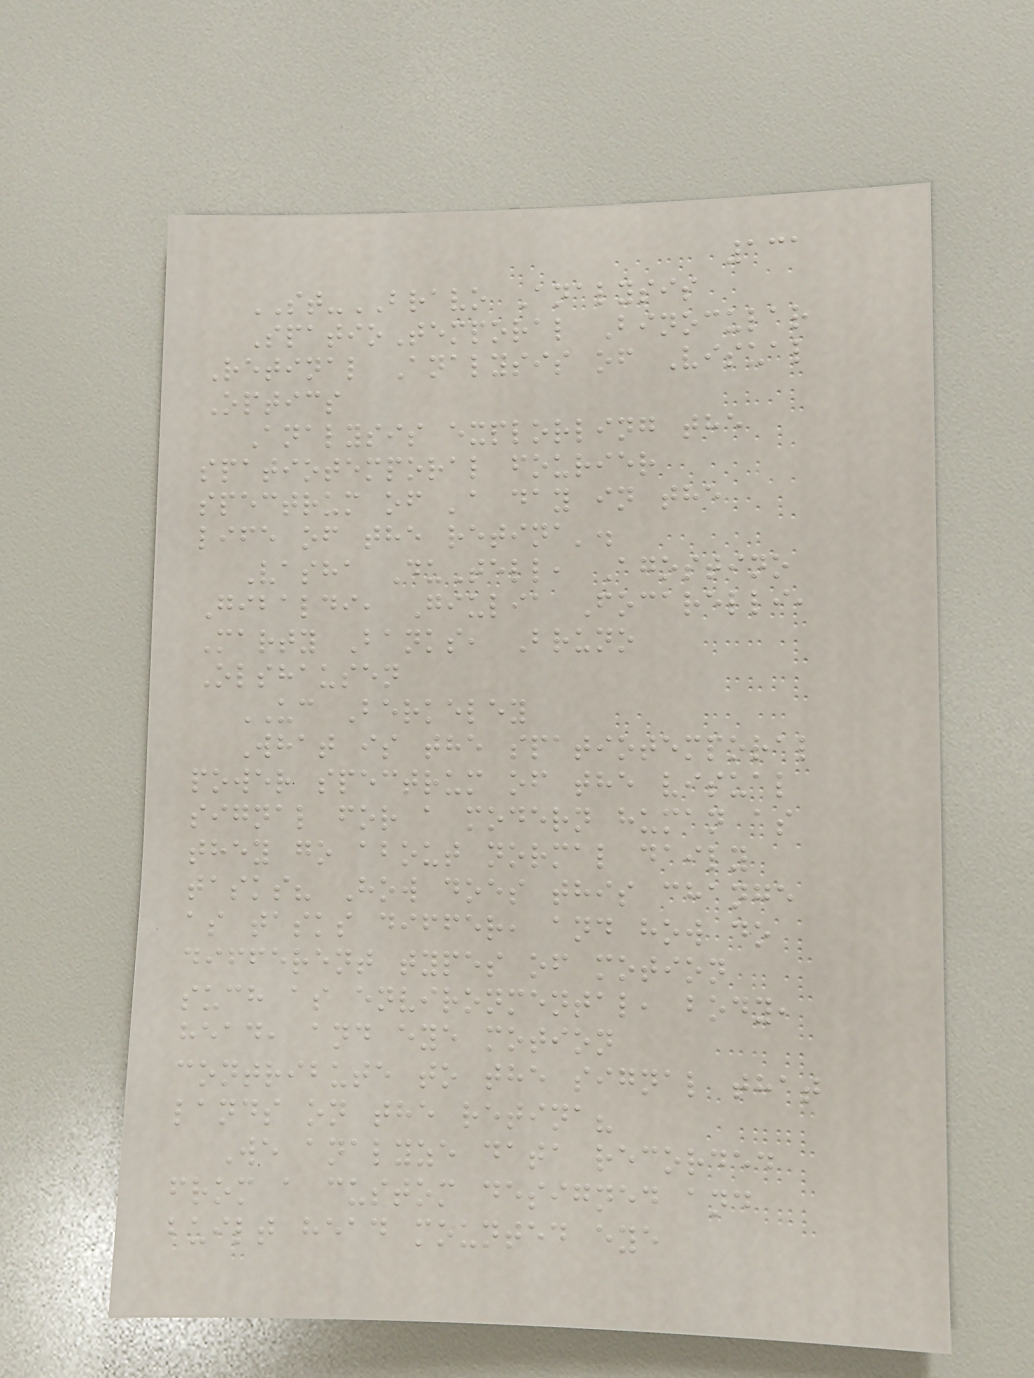131
ST-BRAVO Analysis
SpatioTemporal Binocular
Retinal Analysis of Visual
Optics
Analysis explorling the
spatiotemporal fourier
spectrum of 'a day in the
life of the retina'.
Vasha DuTell, Agostino
Gibaldi, Giulia Focarelli,
Marty Banks, Bruno
Olshausen
UC Berkeley
What is the spatiotemporal
power spectrum of the visual
signal for a modern human as
they go about normal daily
tasks? How does this change
as tasks differ, and how do
different types of motion
such as environmental, body,
head, and eye motion
contribute to the signal that
lands on the retina?
We analyze data recorded
from a custom designed and
built head mounted eye
